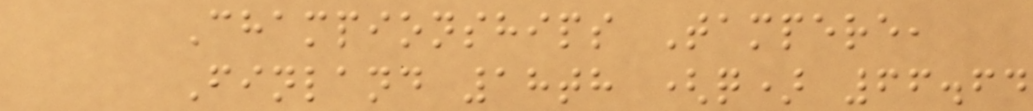Championships Tampere,
Finland 18th (q) 66.64
